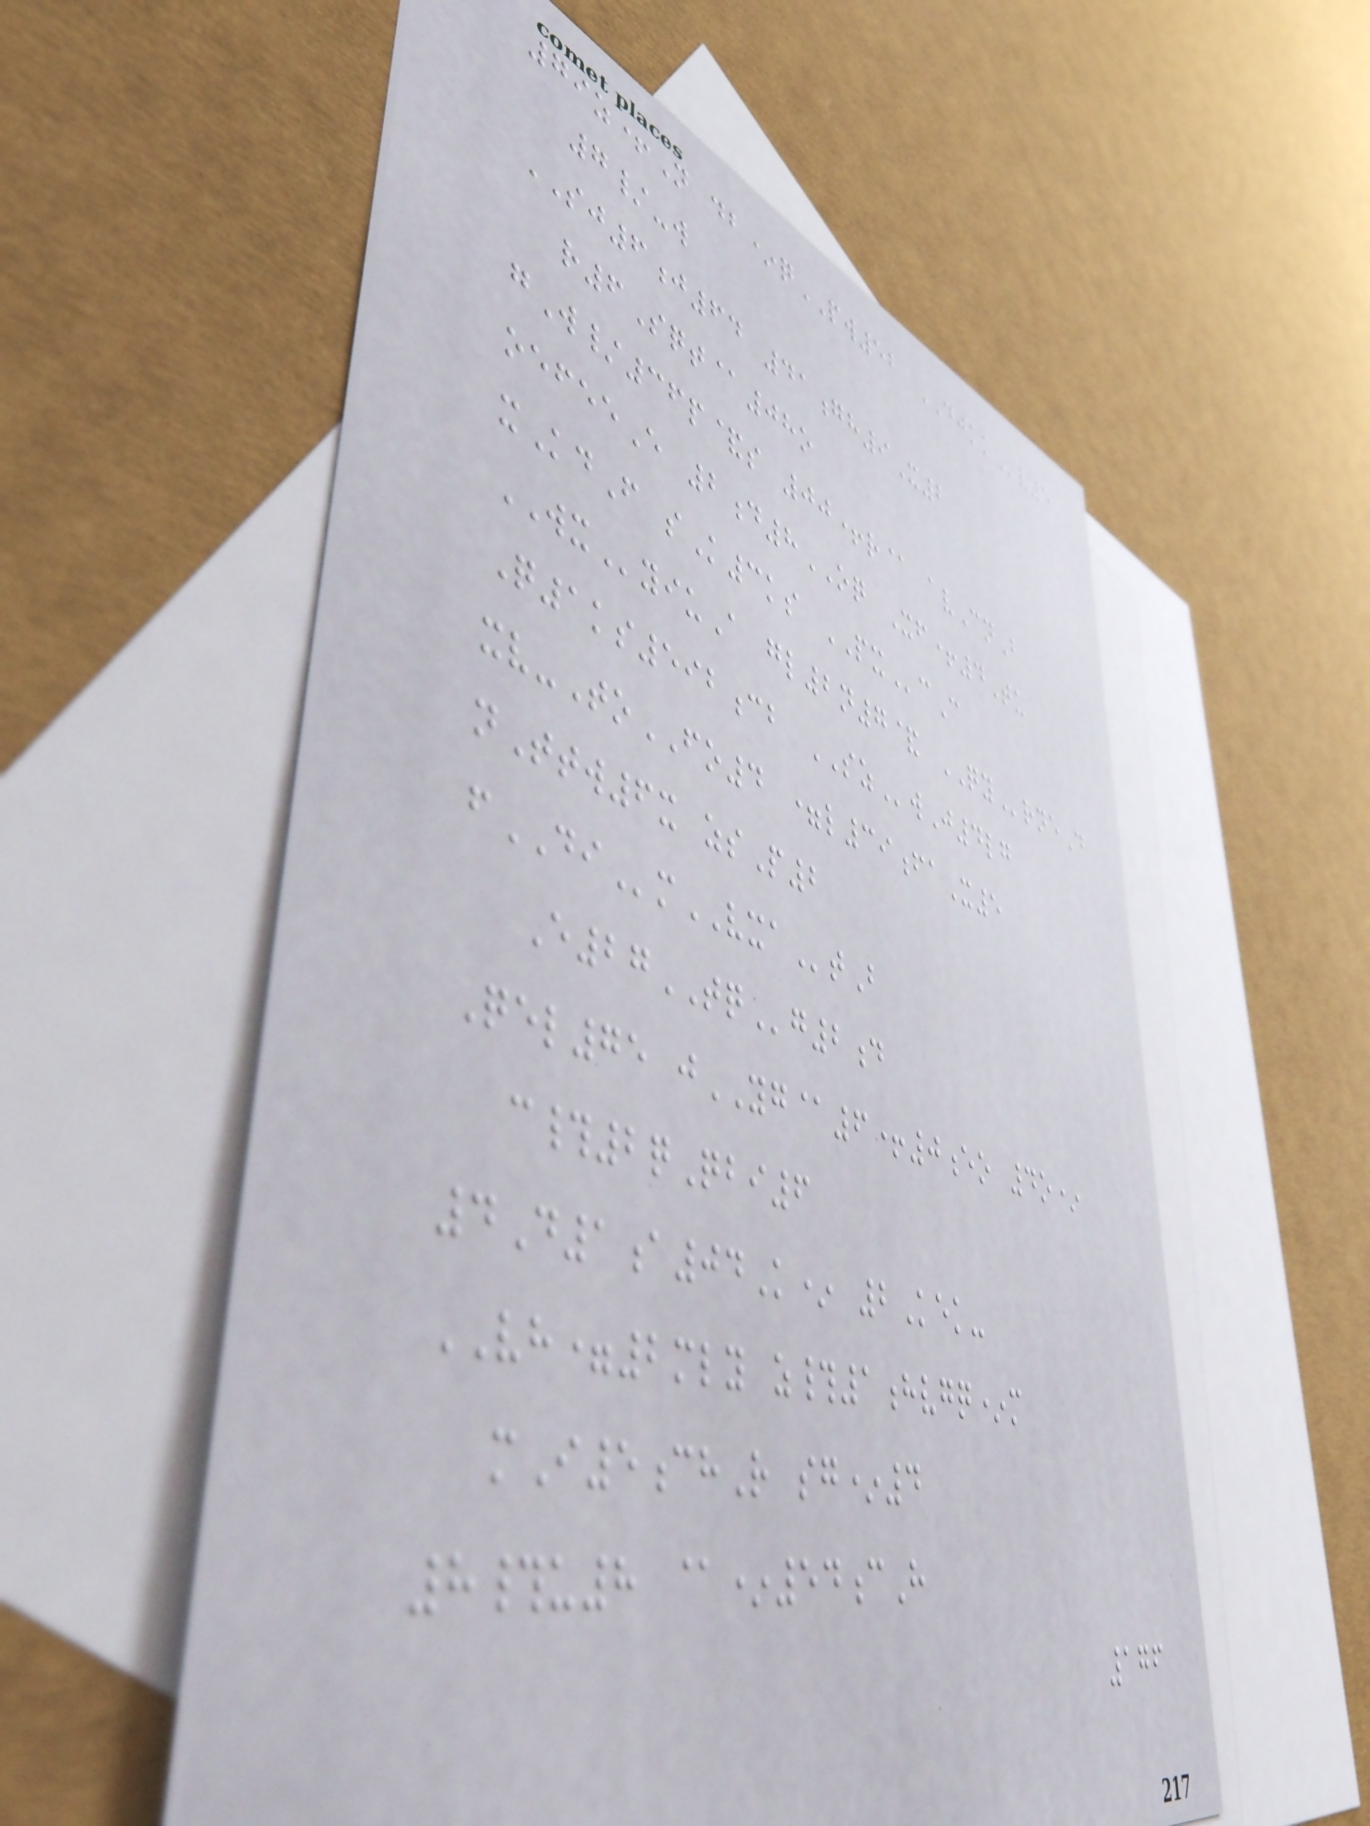79z+N db*qPW52 DJKKv5
7/-w
SJ6j64 41gh9X2
r6Sqt@08o
gW/36p&s 00+r@ avCnB
oefeeE 2d8OQ Xf+4Tu
xKdF sK3ks PXcC
WXyiuA gl2n7& QYrneD
Q1ks592cb SZwJ4lg
xv-ToFO4 =l39faX5
nTtw6x zsP2
fDImVXAtB
E27TQg2d
Qel75 jYG@6+0eo 4o*
c#2qQbi6
4D1a04K* 2Kek-
VH=2mly z#1hvgq*m
mI5chR sg*4
8#u8 @*54cH
176
